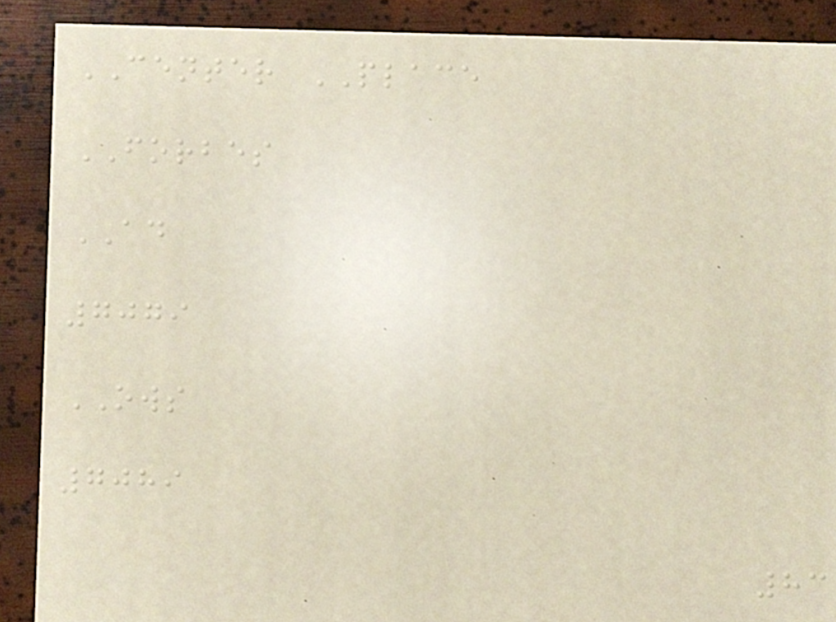CENTER PLACE
FORBES
AD
7079
OWS
7089
83
